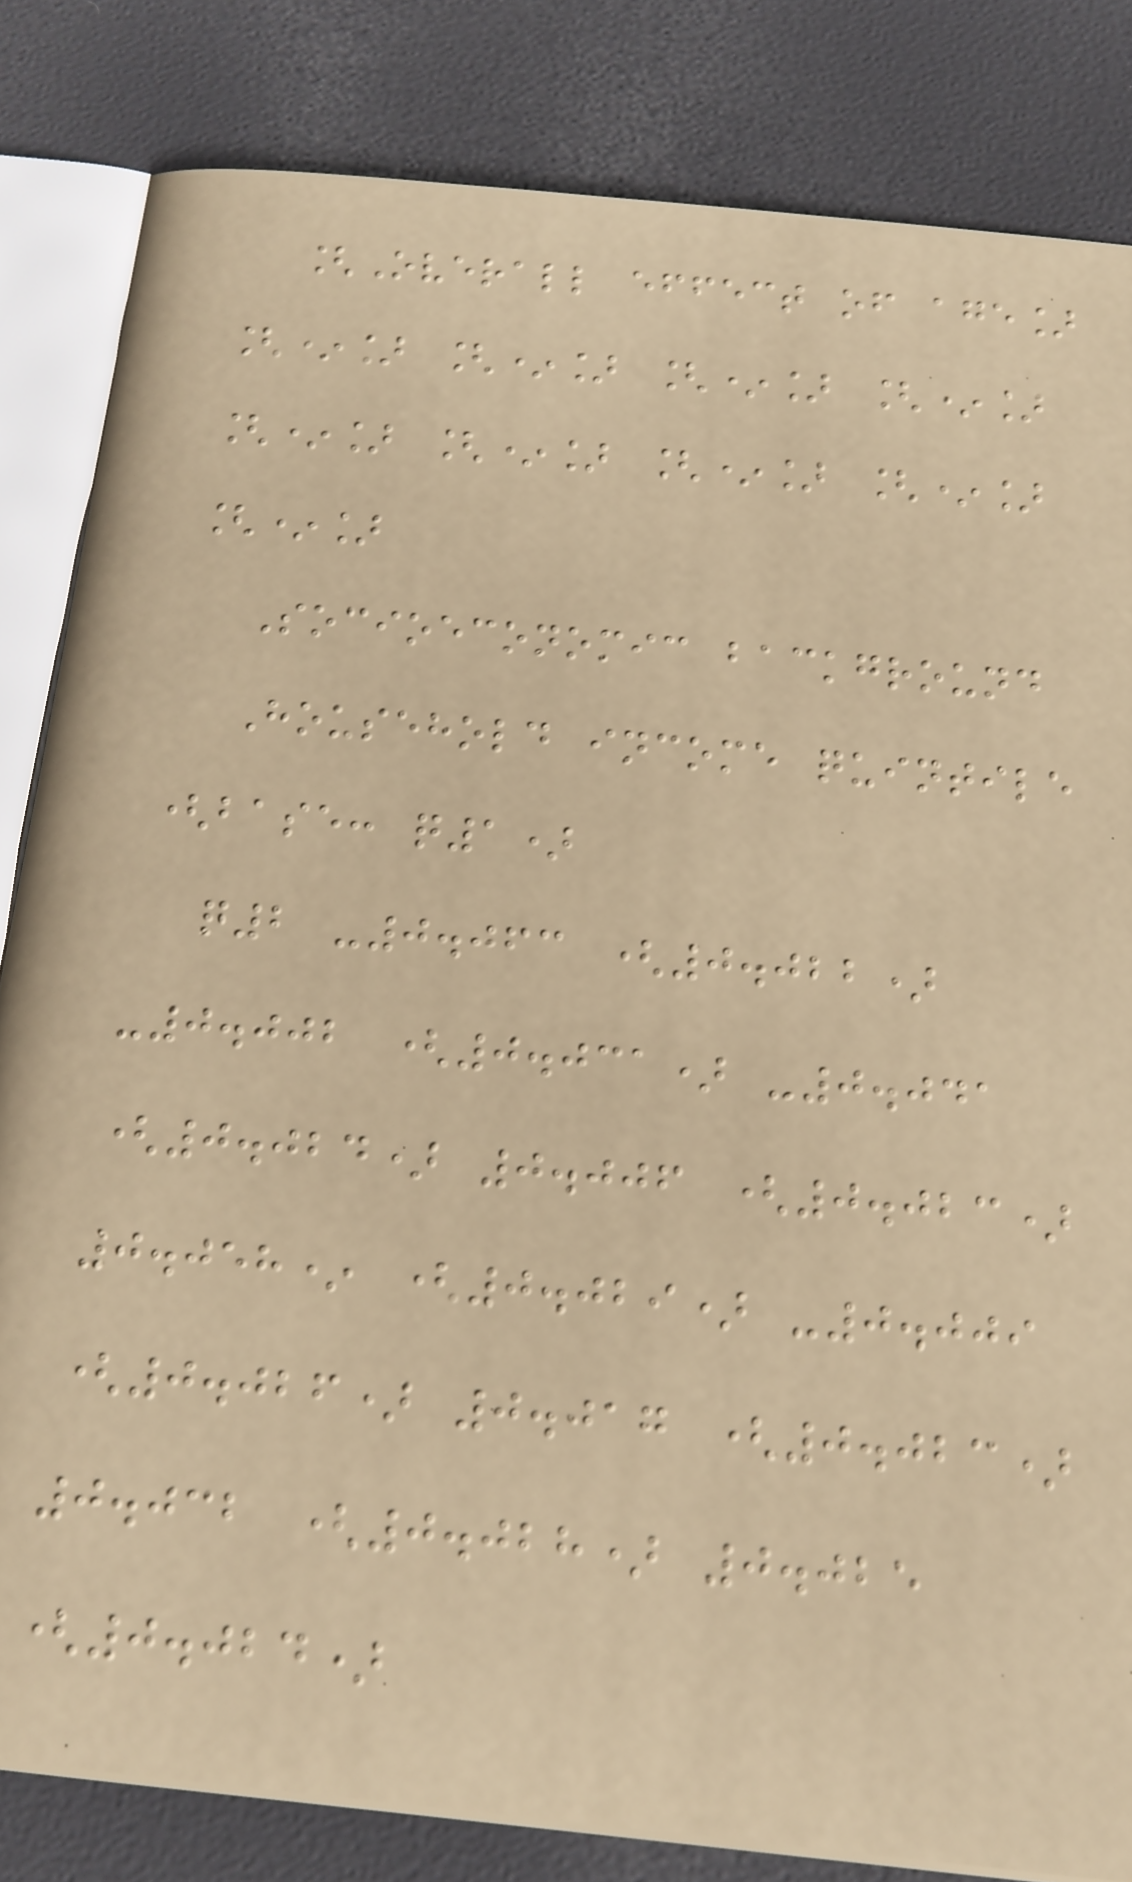[Overall effect of age]
[*] [*] [*] [*]
[*] [*] [*] [*]
[*]
Socioeconomic background
Household income quintile
(base: q1)
q2 -0.063 (0.022)
-0.002 (0.031) -0.041
(0.024) 0.006 (0.023)
0.058* (0.029) -0.009
(0.026) 0.017 (0.023)
0.032 (0.028) 0.025
(0.024)
